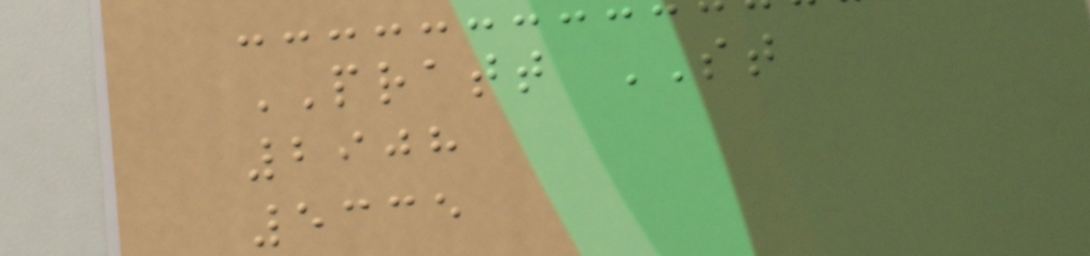PRATT ST
2908
5335
